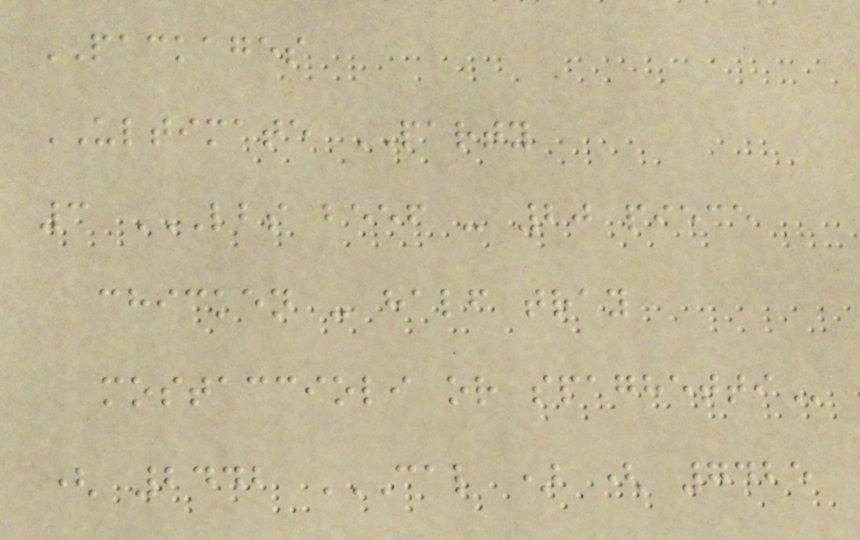PACKAGES
ULTIMATE PARTY
3 LBS BEEF - 20 PIECE
CHICKEN - HALF TRAY
MOSTACCIOLI OR SPAGHETTI
( 2442 CAL ) ( 7425
